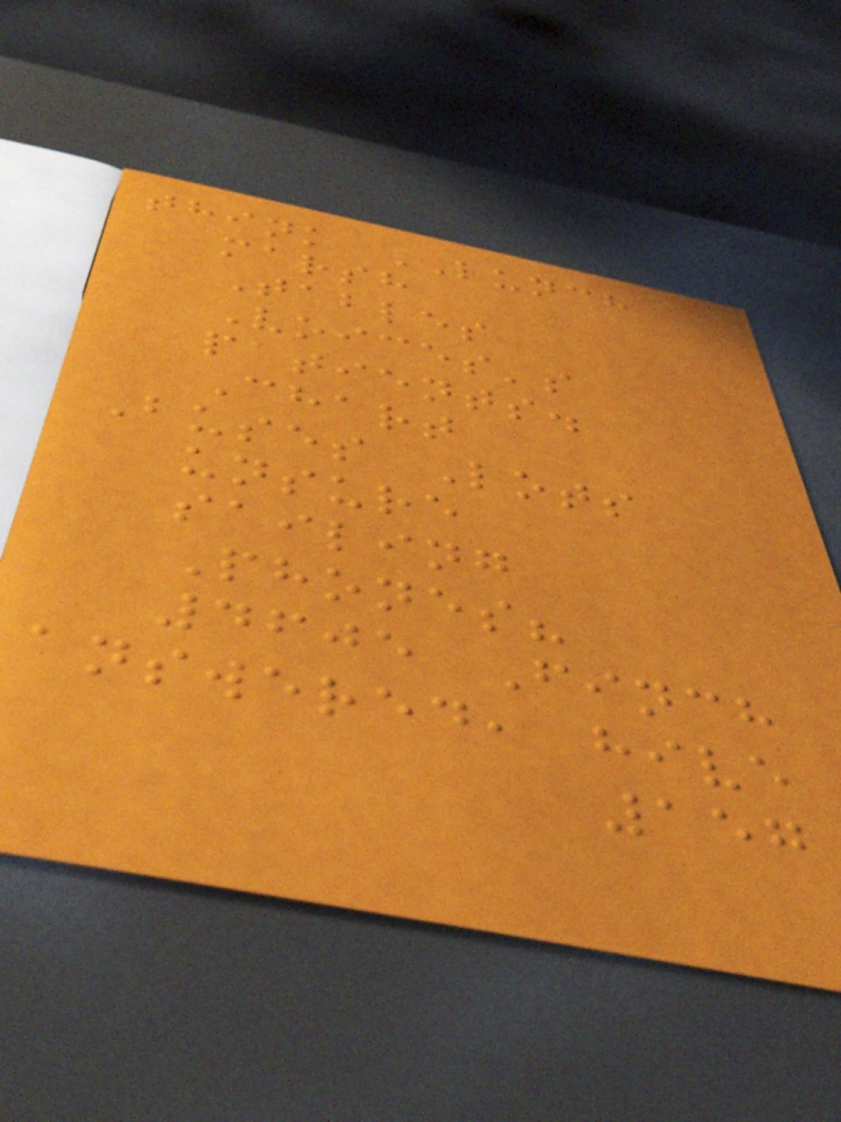think LUNCH
marsh
Tables
Voices's
patients.
Chart
Buses Lots
unsure
sailing
Phones?
4605 Finch
answered, hive
157
